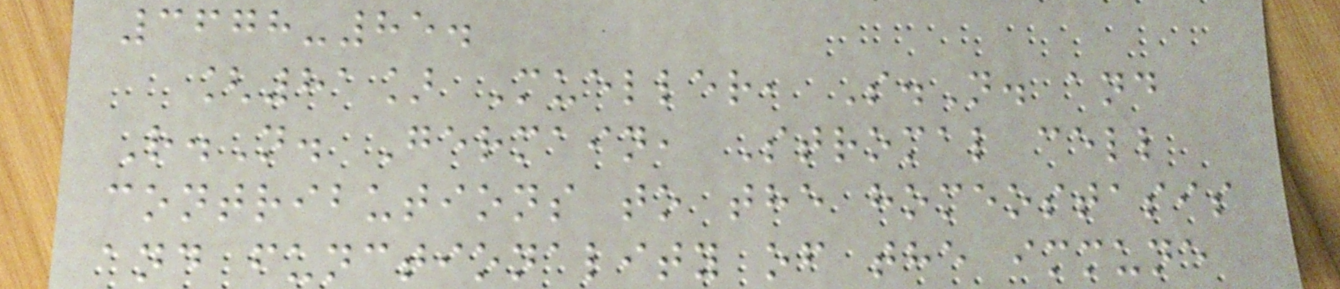3678-85.
[81] Mueller, S.N. and
R.N. Germain, Stromal cell
contributions to the homeostasis
and functionality of the immune
